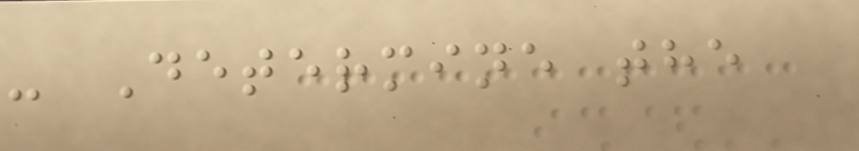- Determine the
